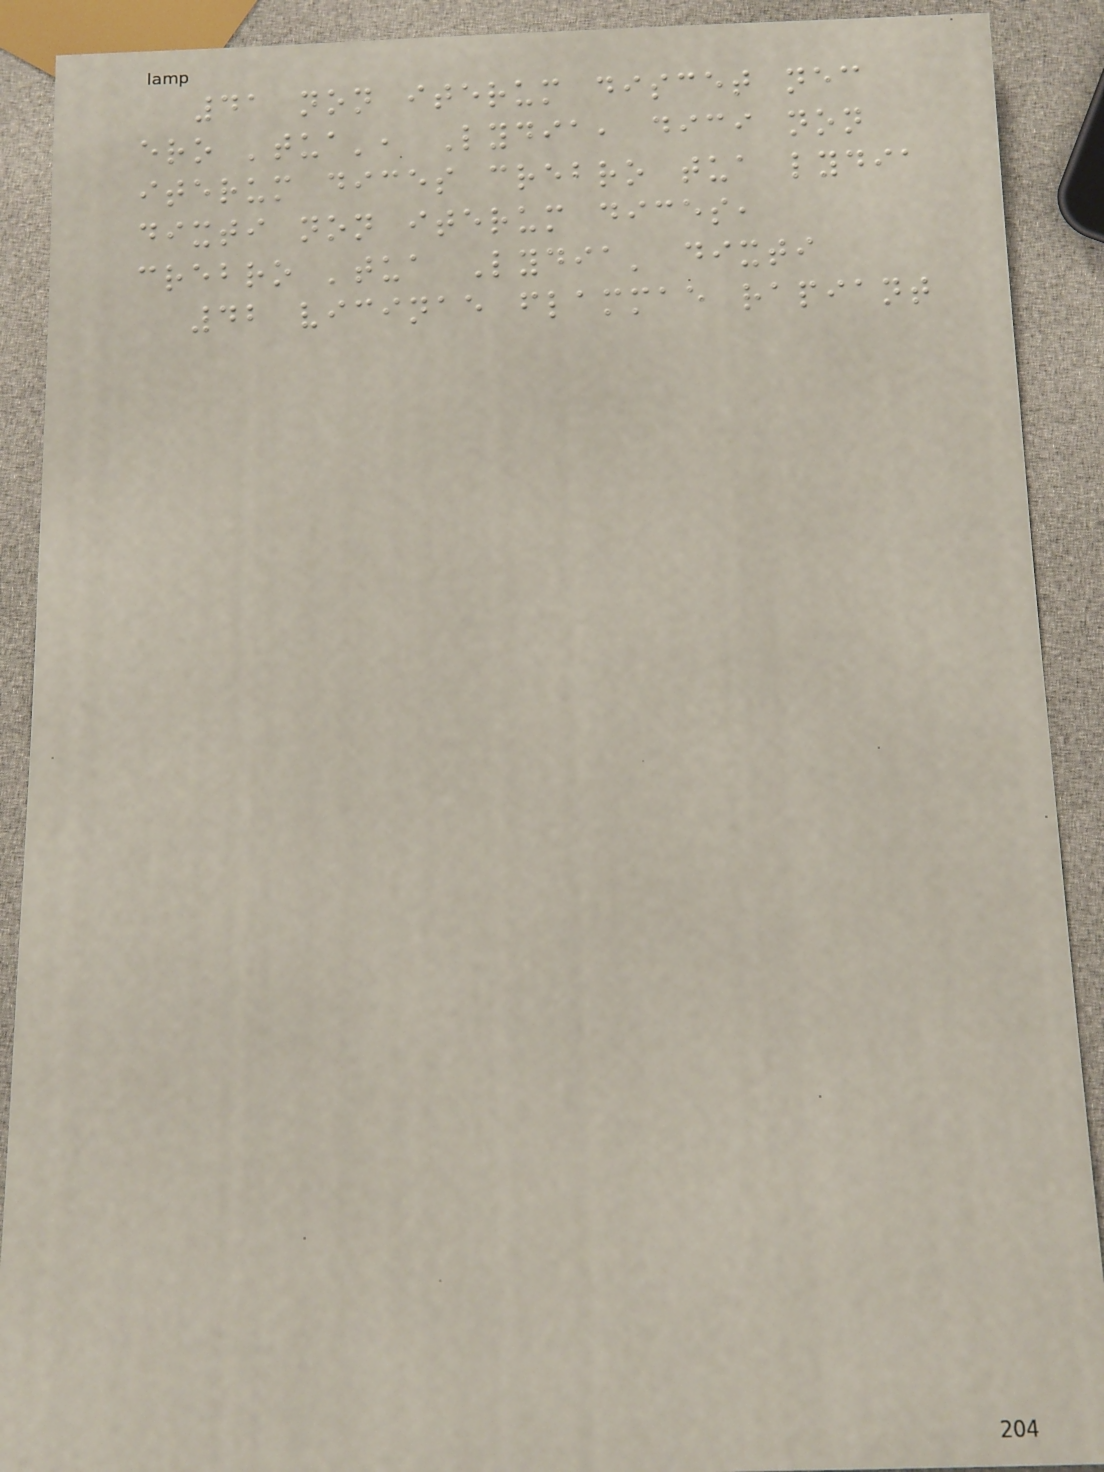41 non iterum discet nec
ero 'tua', Lydia, dici non
iterum dices crebro tua lydia
dixti non iterum dices,
crebro 'tua Lydia' dixti
42 vicinae flammae rapiant
